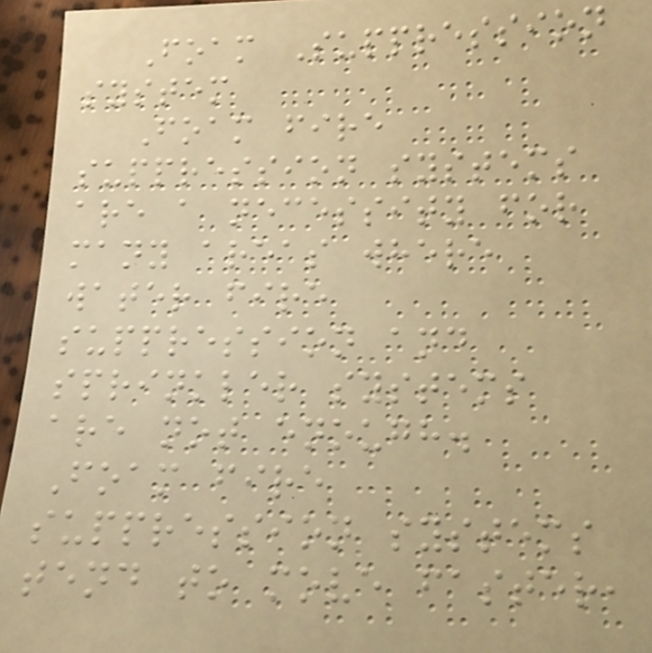Foam Suppression
system
Foam fire
suppression systems
are a necessity for
many areas where
water fire
suppression and
sprinkler systems
are not enough.
Foam fire
suppression systems
tend to move faster,
